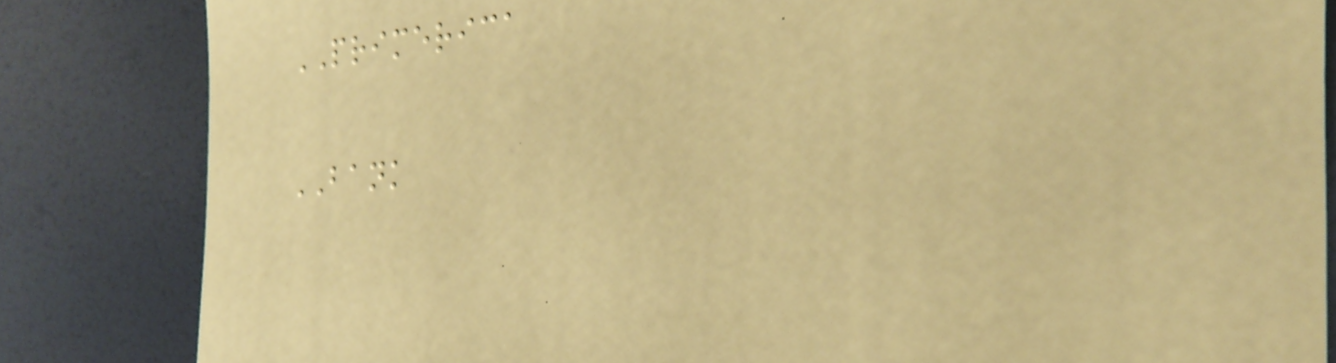PRIMERICA
BANK
